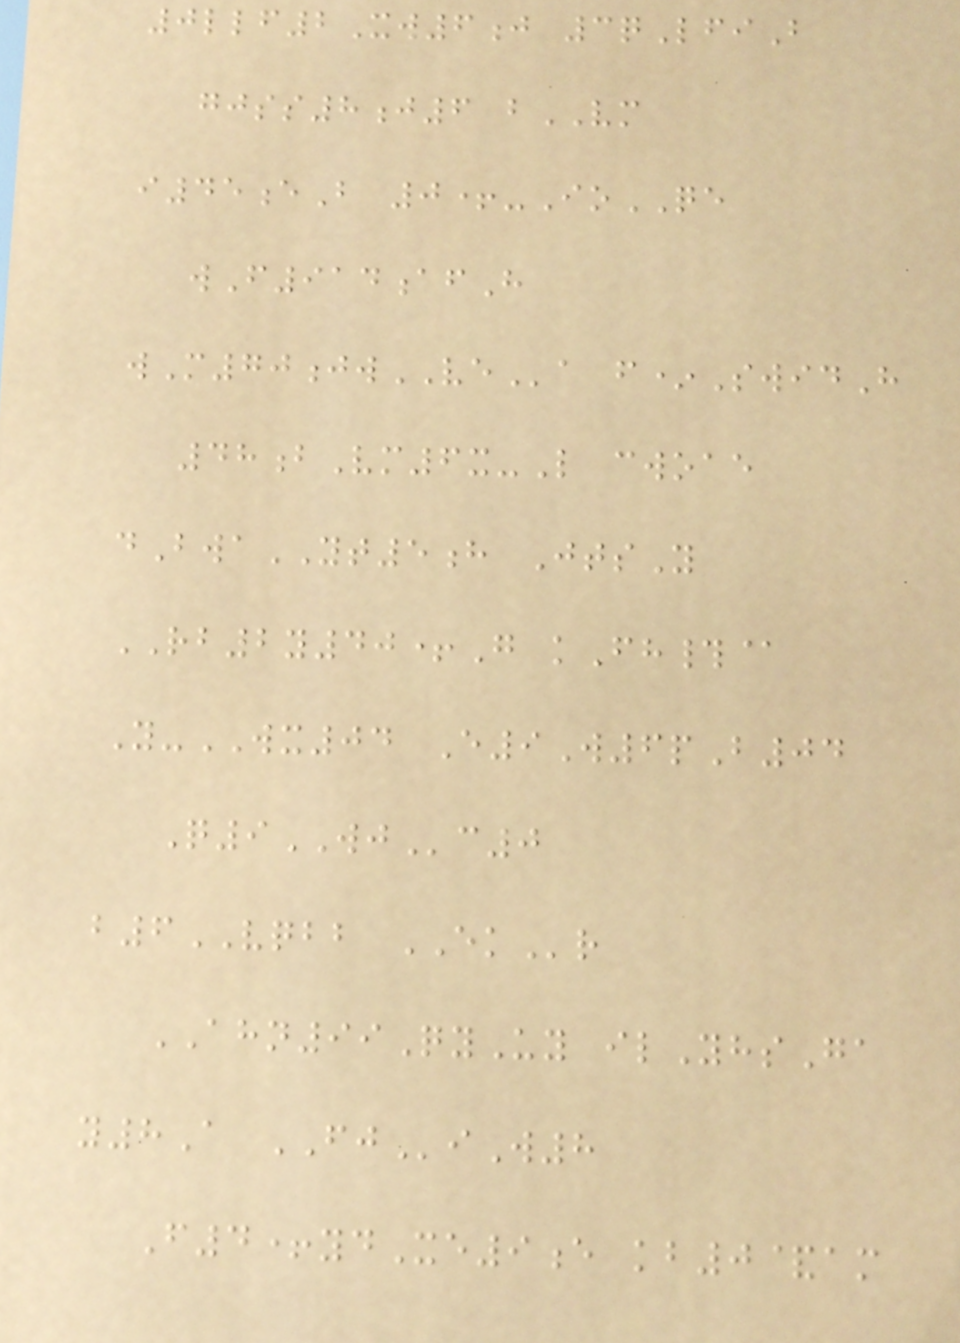0llf2Xw6j 3qLfiB
gjss8j6 bVM
i45eB 0+-IoQE
wF914afH
wM70jwVEa f*SwidH
48bVm6x-L cwoae
dBwaYT5h JtsY
RB2y40+G kFh#@
Y-WX04 E9W6pB04
Q9WJc0
b6VQBB EKr
AHN99QyUy ilYhsGa
y8A FJiW8
F4+ydXe9e kb0&am
